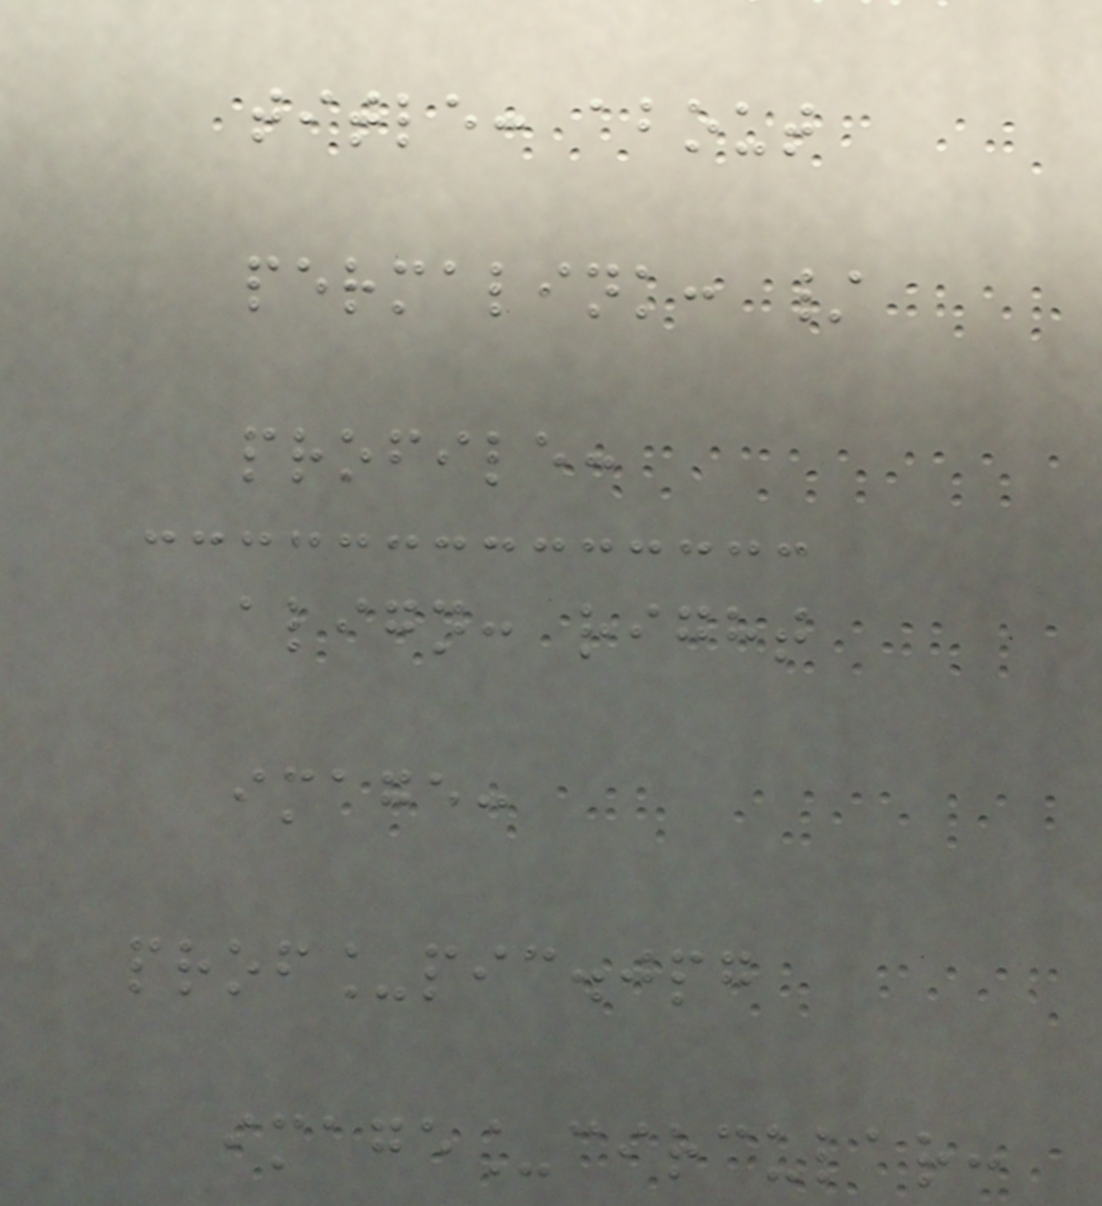title: about
permalink: /
profile:
align: right
image:
prof_pic.jpg
image_circular:
